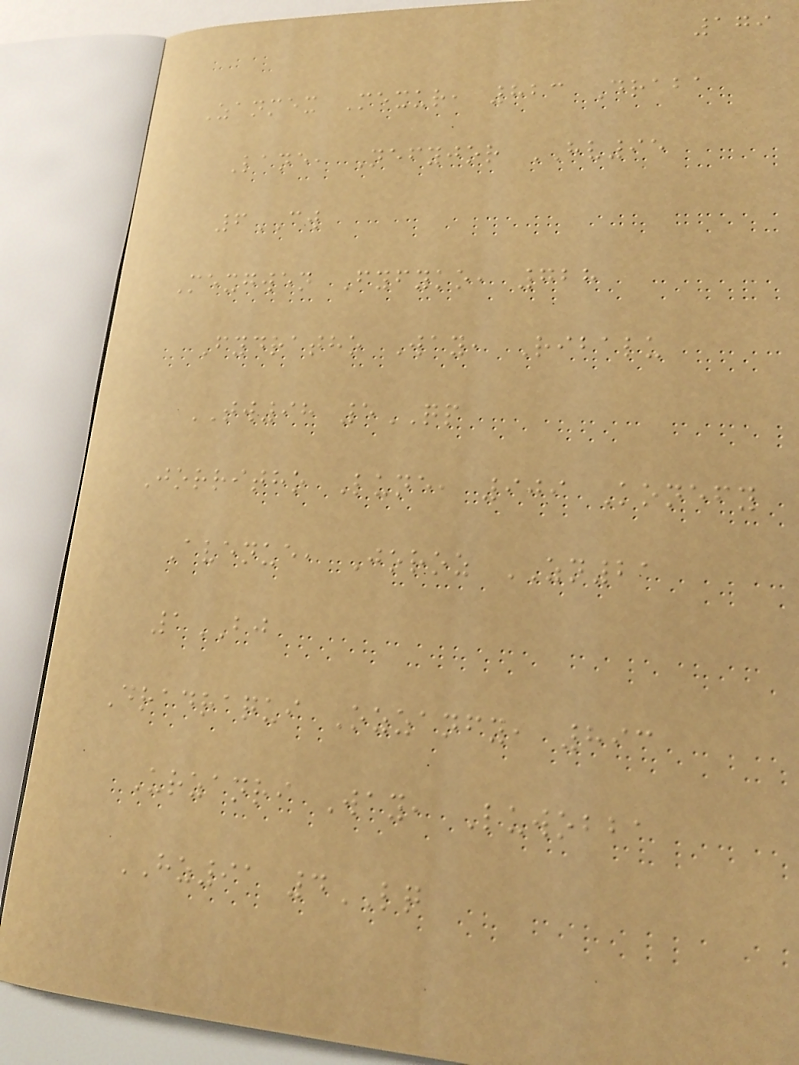179
Zanmex Mexur, 823 Draba
Lane, Nefyjor HV95
6CW
Mexgwen Fyfyko, 728
Fydratho Way, Ribalu
TW98 5QP
Jorritho Lune, 909 Konefy
Avenue, Joroz ZN21
1BJ
Dradraqui Ozzanfy, 893
Urzanri Way, Luwobba
HZ91 4LQ
